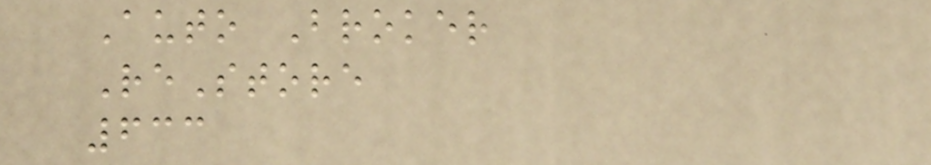Auto Broker
ReStore
633
